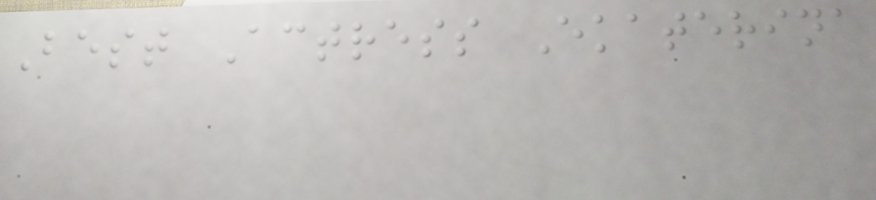Best Actress Ekaterina
